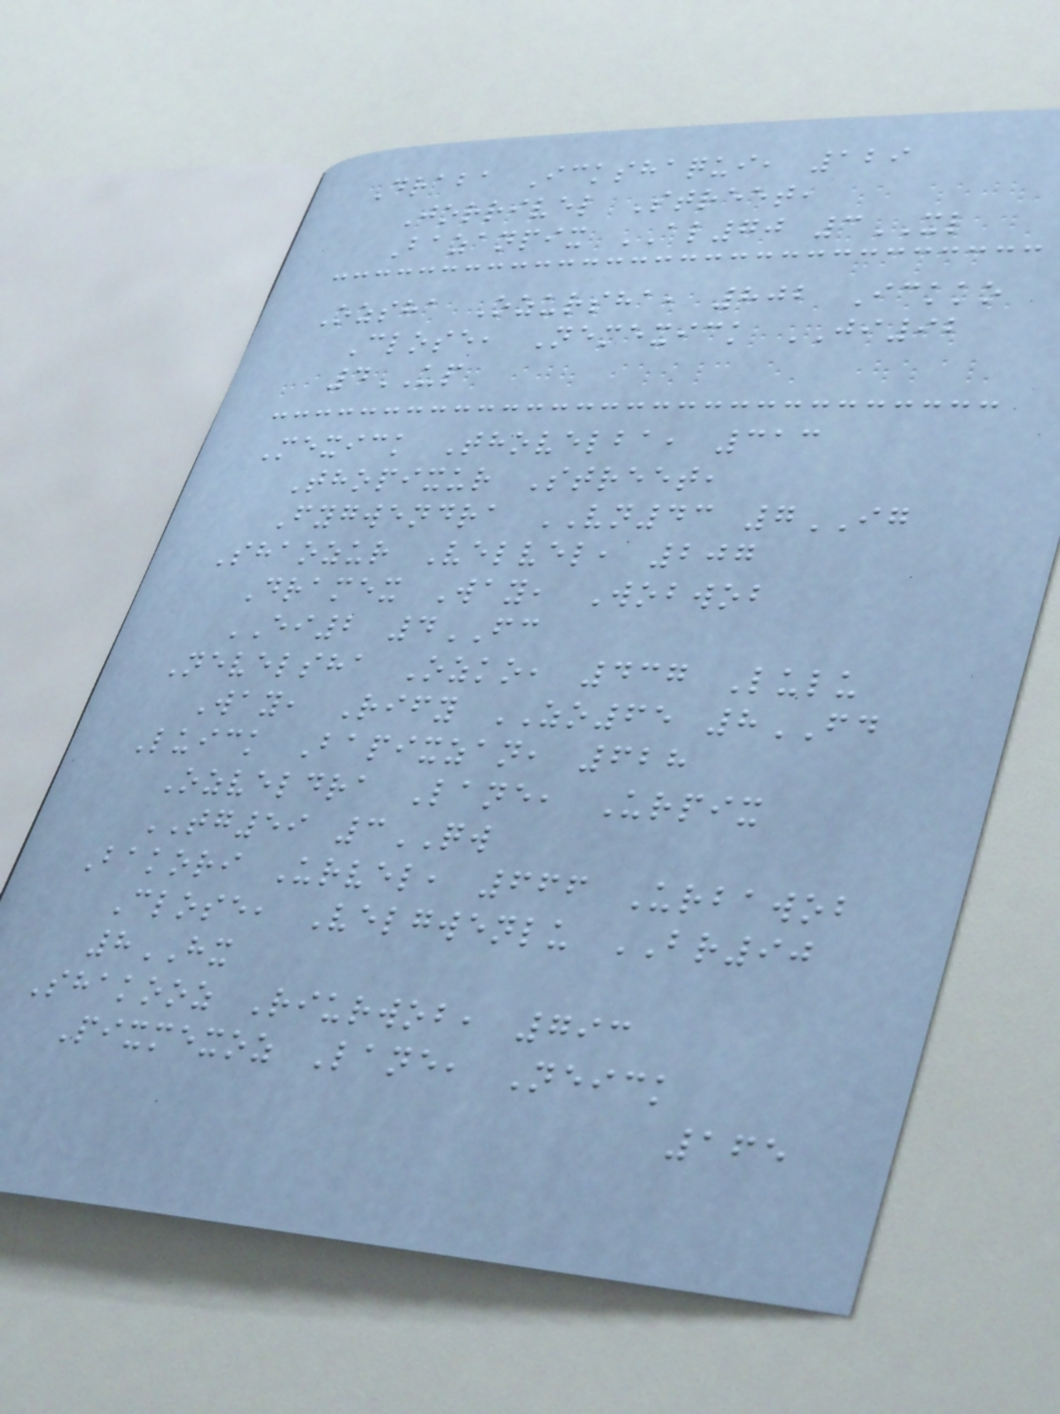Draba Ickshaqui, 129
Jorrivel Street,
Bazanpix AL70 3XL
Ozsha Ozursha, 802 Ickko
Close, Nemexick JI92
4UP
Mexick Thovelba, 313
Thopixur Street,
Fygwendra VN43 7IG
Shaozur Velvel, 207
Dramex Way, Wobwob
EI2 4FC
Nevelsha Ozko, 437 Lulu
Way, Rify ZO65 8FD
Luick Bapixzan, 628
Ozveldra Lane, Urpix
TG59 3QW
Bakori Urvel, 666 Urbawob
Close, Velgwenlu BR90
8HX
Shakooz Riurwob, 793
Pixmexoz Lane, Neick
165
